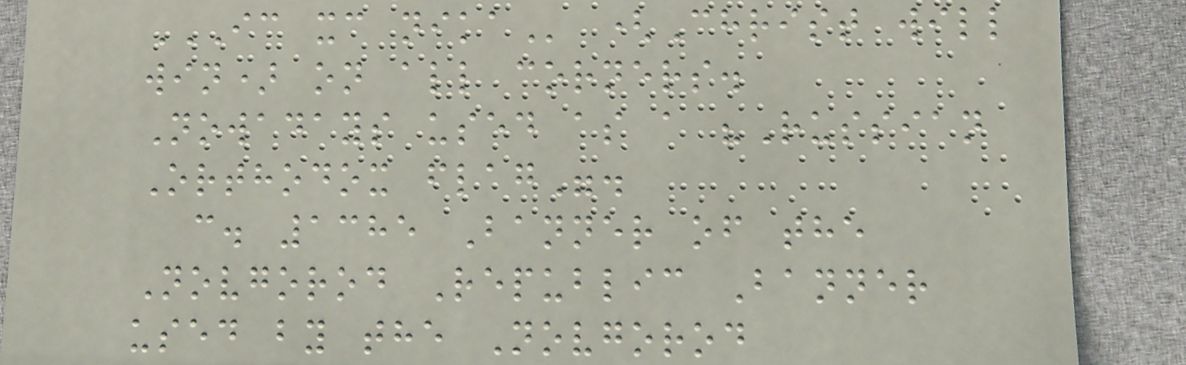IC XC NIKA (Christ will
win) on all corners.
Nowadays used as a "Russian
Orthodox flag".
c. 1385 Banner of the
Novgorod Republic Banner
used by the Novgorod
